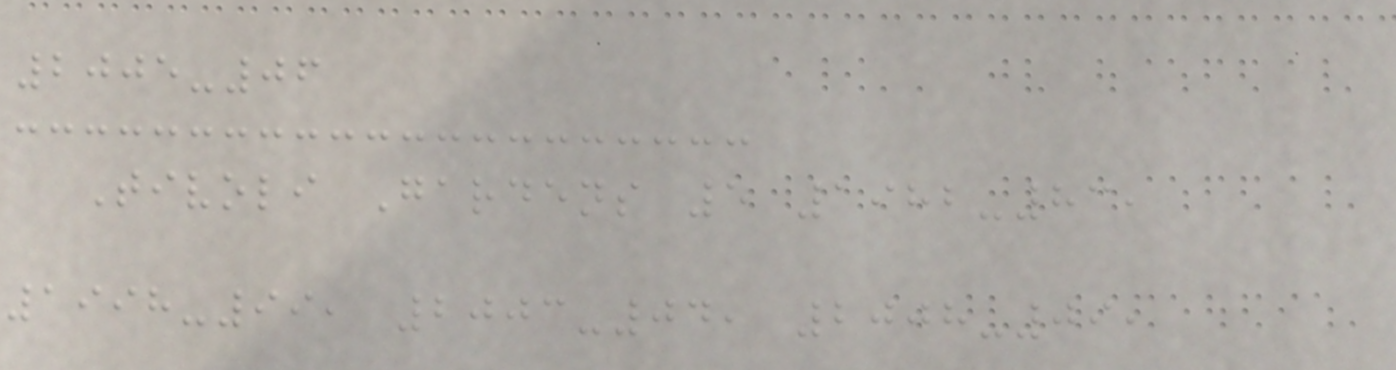2005-06
Tivoli Gardens 5 1982-83,
1998-99, 2003-04, 2008-09,
